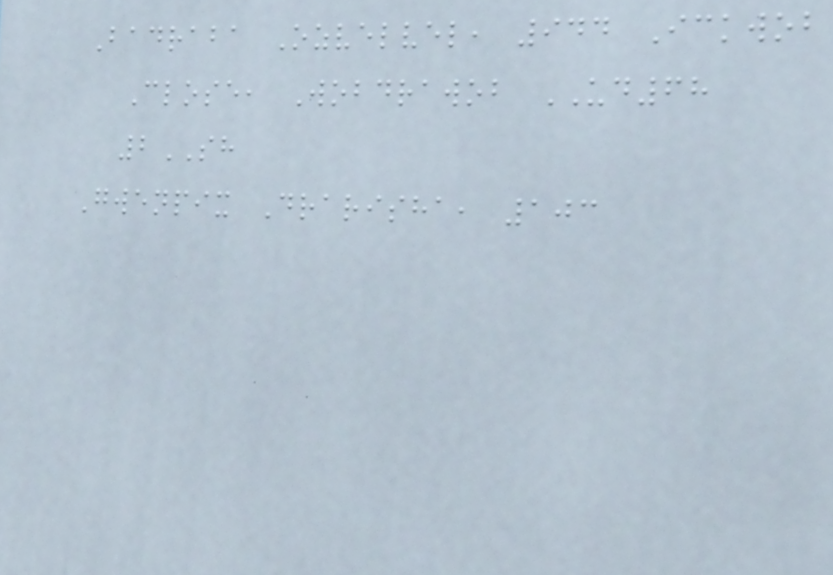Badraba Ozvelvel, 944 Ickwob
Close, Wobdrawob UD68
2SH
Gwenpix Drarisha, 103
